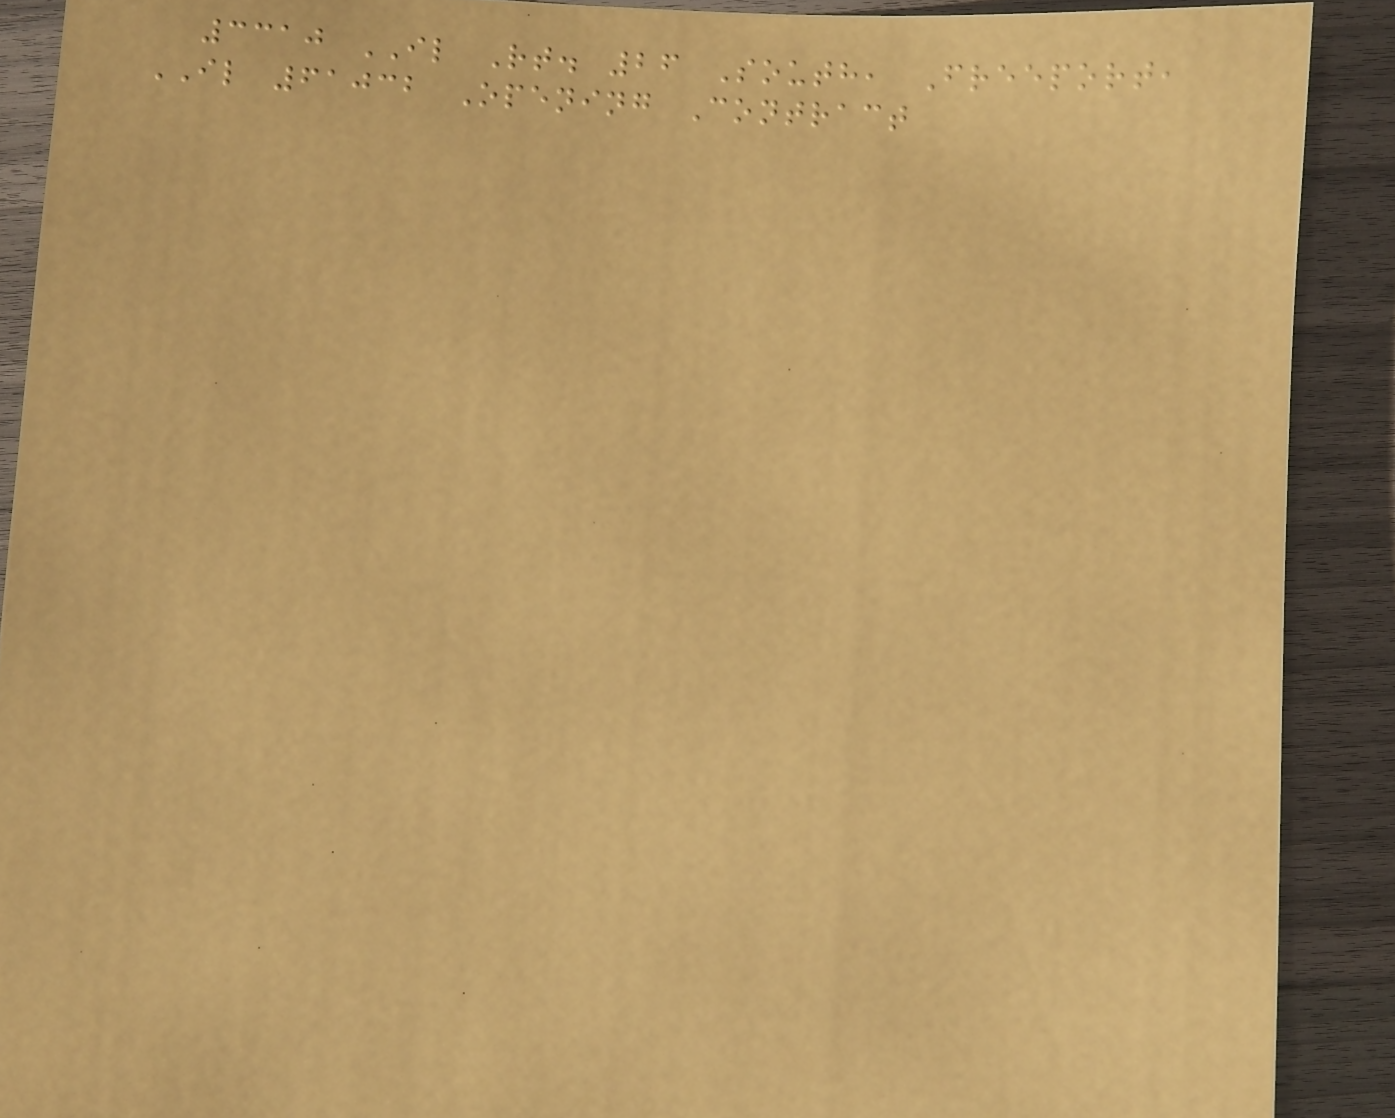3310 IL Rt. 26 South, Freeport,
IL 61032 Opening Contract
